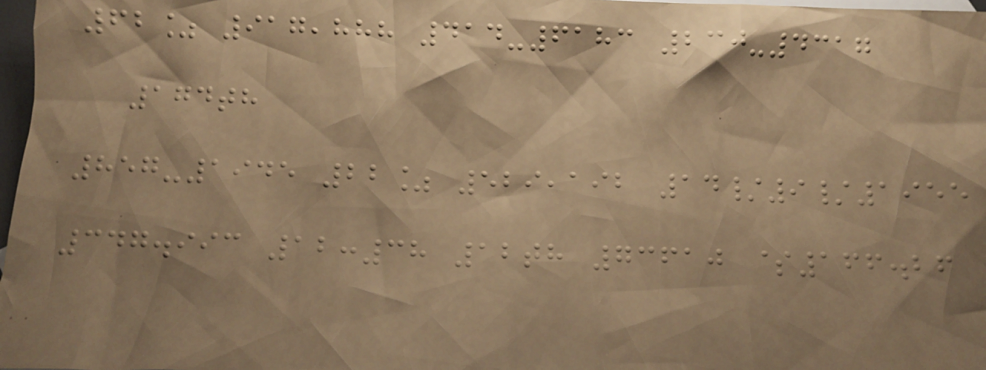62% 917,888 414-6183 230-4317
174th
857-1945 22% 529,192 14/9/1955
347.993 12:38 12th 73610 $166.26
